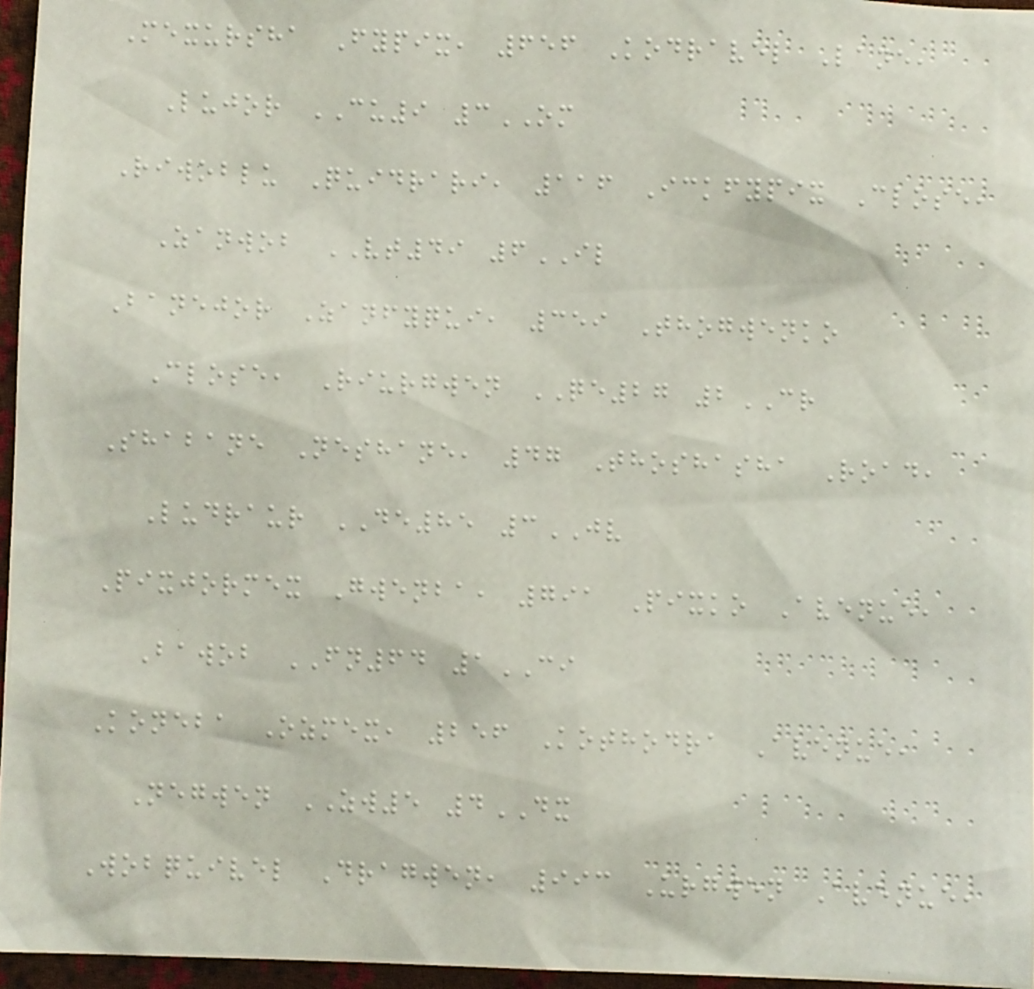Mexursha Fypix, 656 Kodravel Lane,
Lujor CU9 3OM
Riwoblu Quidrari, 116 Ickfypix Close,
Zanwob VT49 6IL
Banejor Zanfyqui, 359 Thogwenko
Close, Riurgwen QE27 2CR
Shabane Neshane, 47 Thoshasha Road,
Ludraur DE85 3JV
Pixjormex Gwenba, 791 Pixko Avenue,
Bawob FN64 1CI
Koneba Ozmex, 256 Kothodra Avenue,
Negwen ZW5 4DX
Wobquivel Dragwen, 993 Urgwen Avenue,
